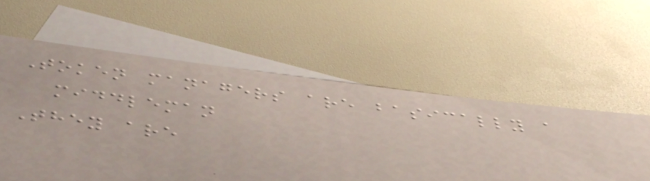Token managers are basically a
middleman
They are
